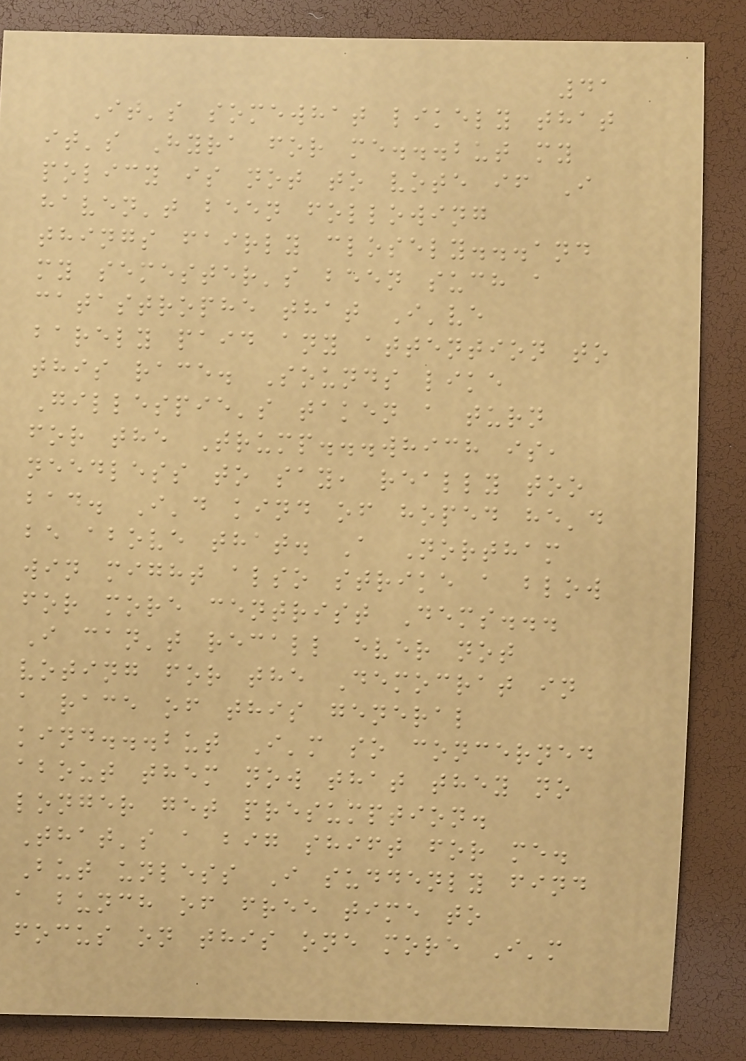41
It's somewhat likely that
it's Hyra for me...but my
policy is not to vote if I
haven't been following
things fairly closely...and
my semester's been such a
catastrophe that I've
barely paid any attention to
this race. Sounds like
Gillespie's taken a turn
for the Trump...which is,
needless to say, really too
bad. I'd kind of hoped he'd
be above that. A Northam
win might also strike a blow
for more centrist Dems...
I can't recall ever not
voting for the Democrat in
a race of this general
kind...but I'm so concerned
about them now that they no
longer get presumption.
That's a big shift for me.
But unless I suddenly find
a bunch of free time to
focus on this one more I'm
